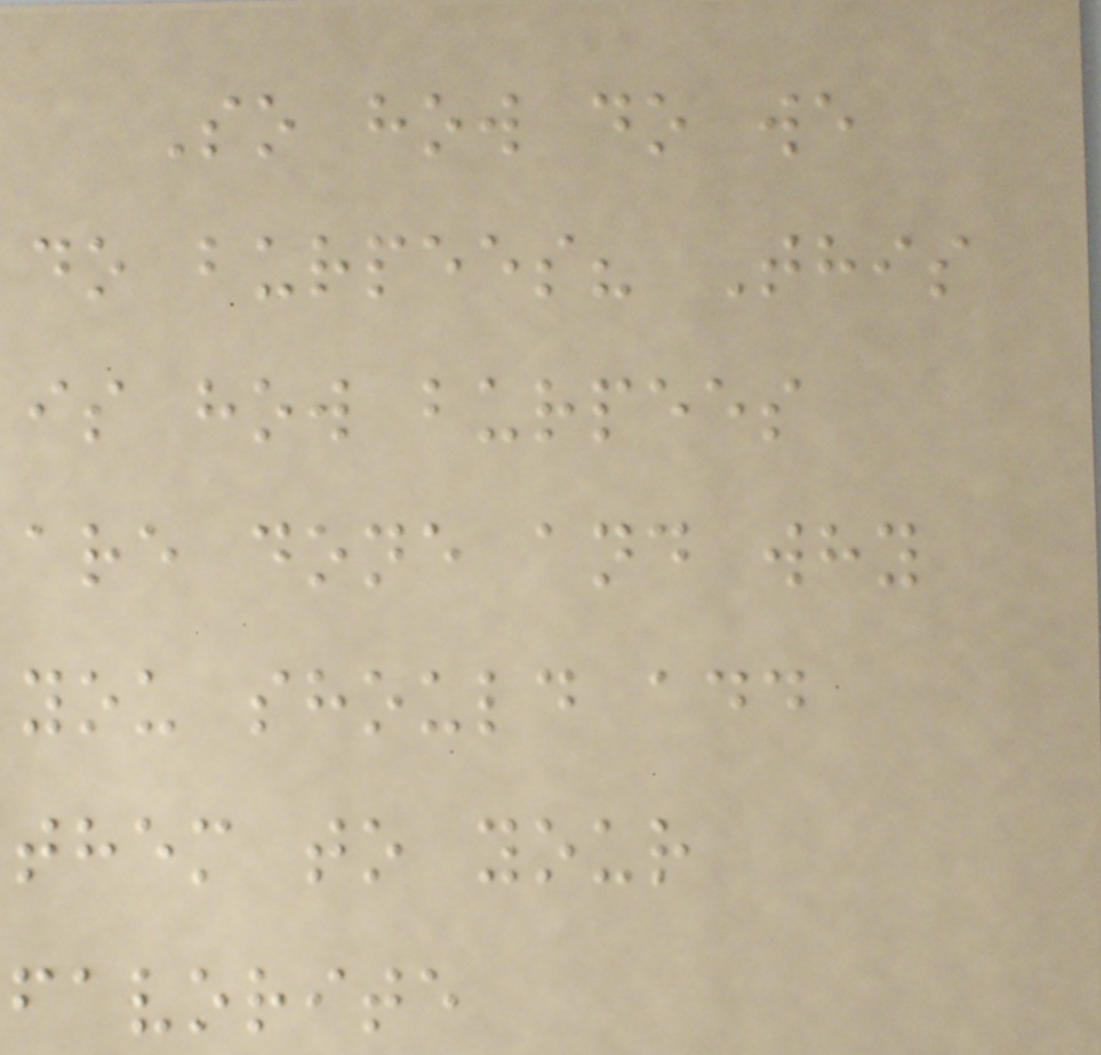So how do we
do burpees? This
is how burpees
are done and why
you should add
them to your
favorite
